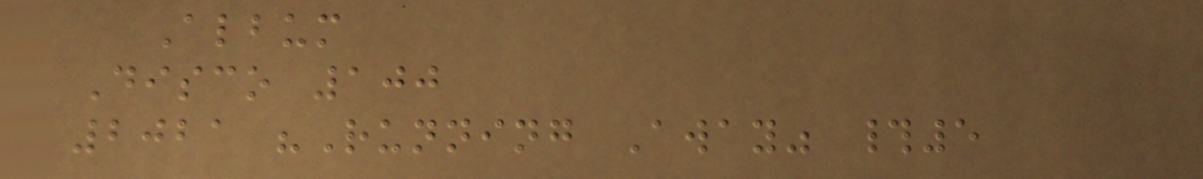Album
Disco 100
2021 "Running Away" #5
